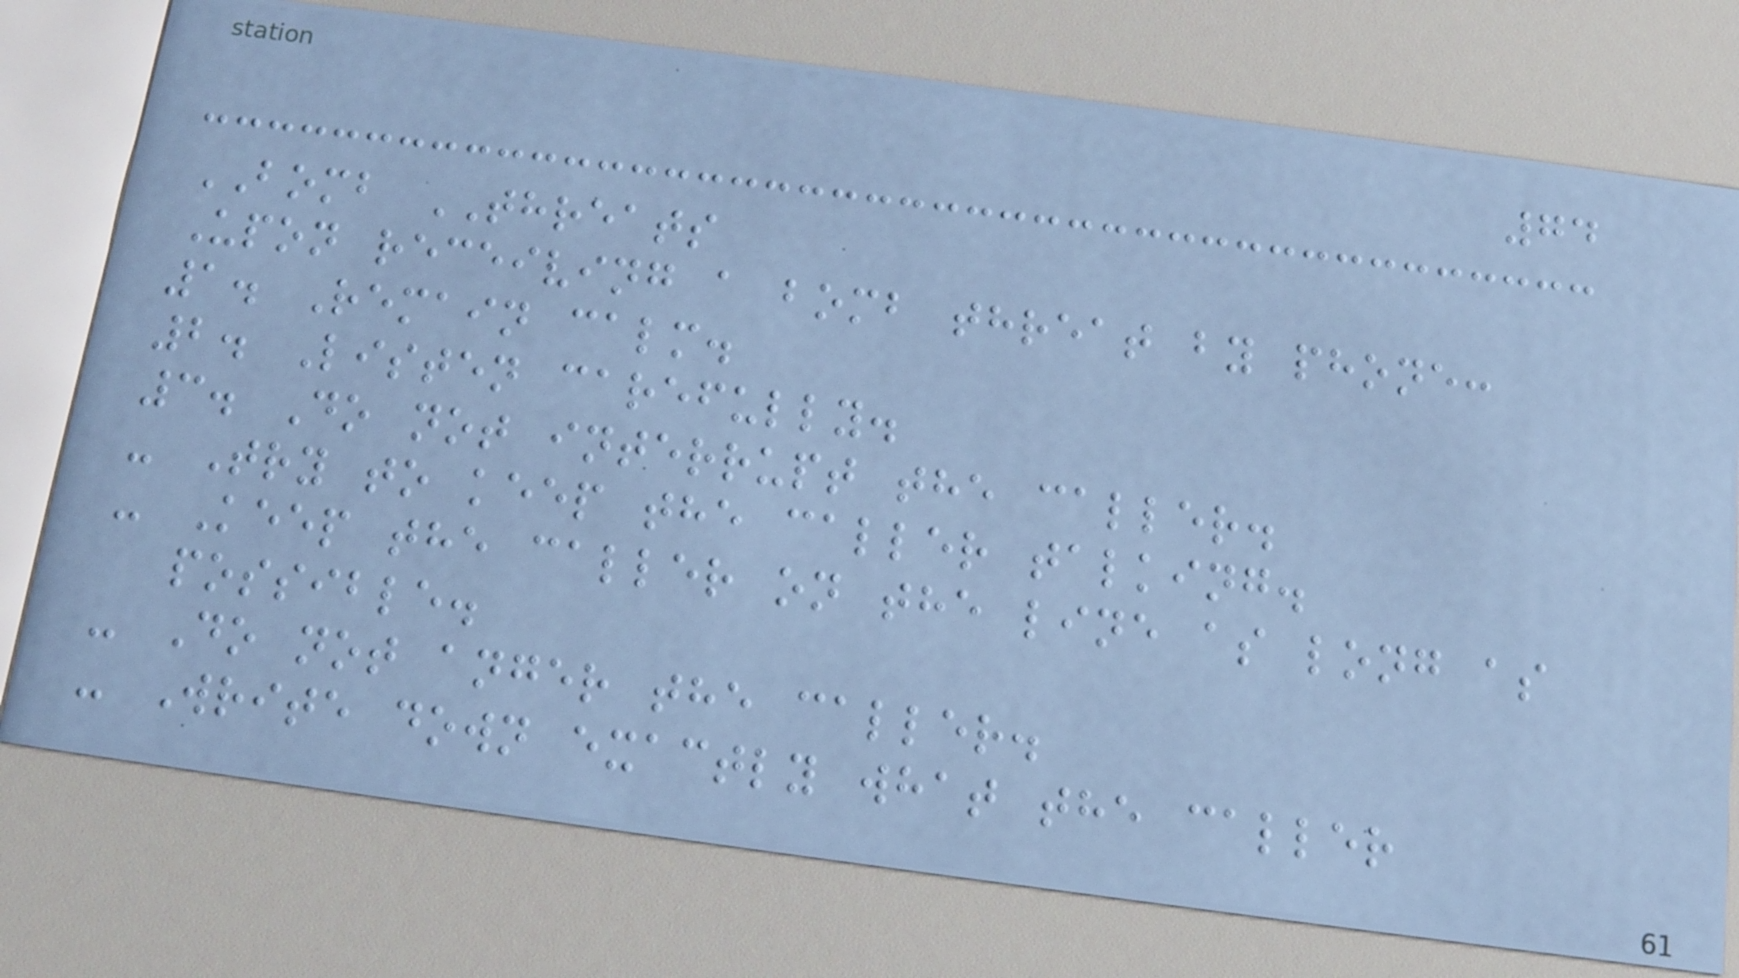74
BOMB THREATS
Upon receiving a bomb threat by phone:
1. Remain calm.
2. Listen carefully.
3. Do not interrupt the caller.
- Try to keep the caller talking.
- Keep the caller on the line as long as
possible.
- Do not anger the caller.
- Write down exactly what the caller
